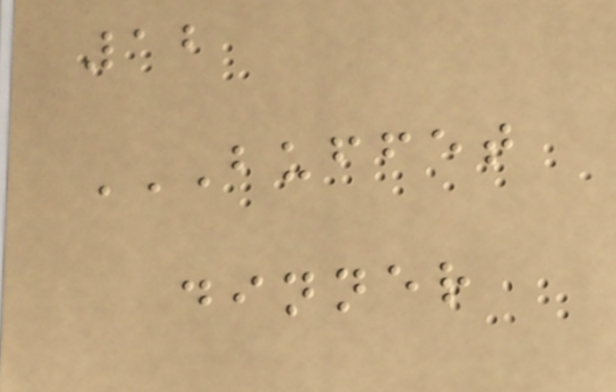12
BUFFET
DINNER
